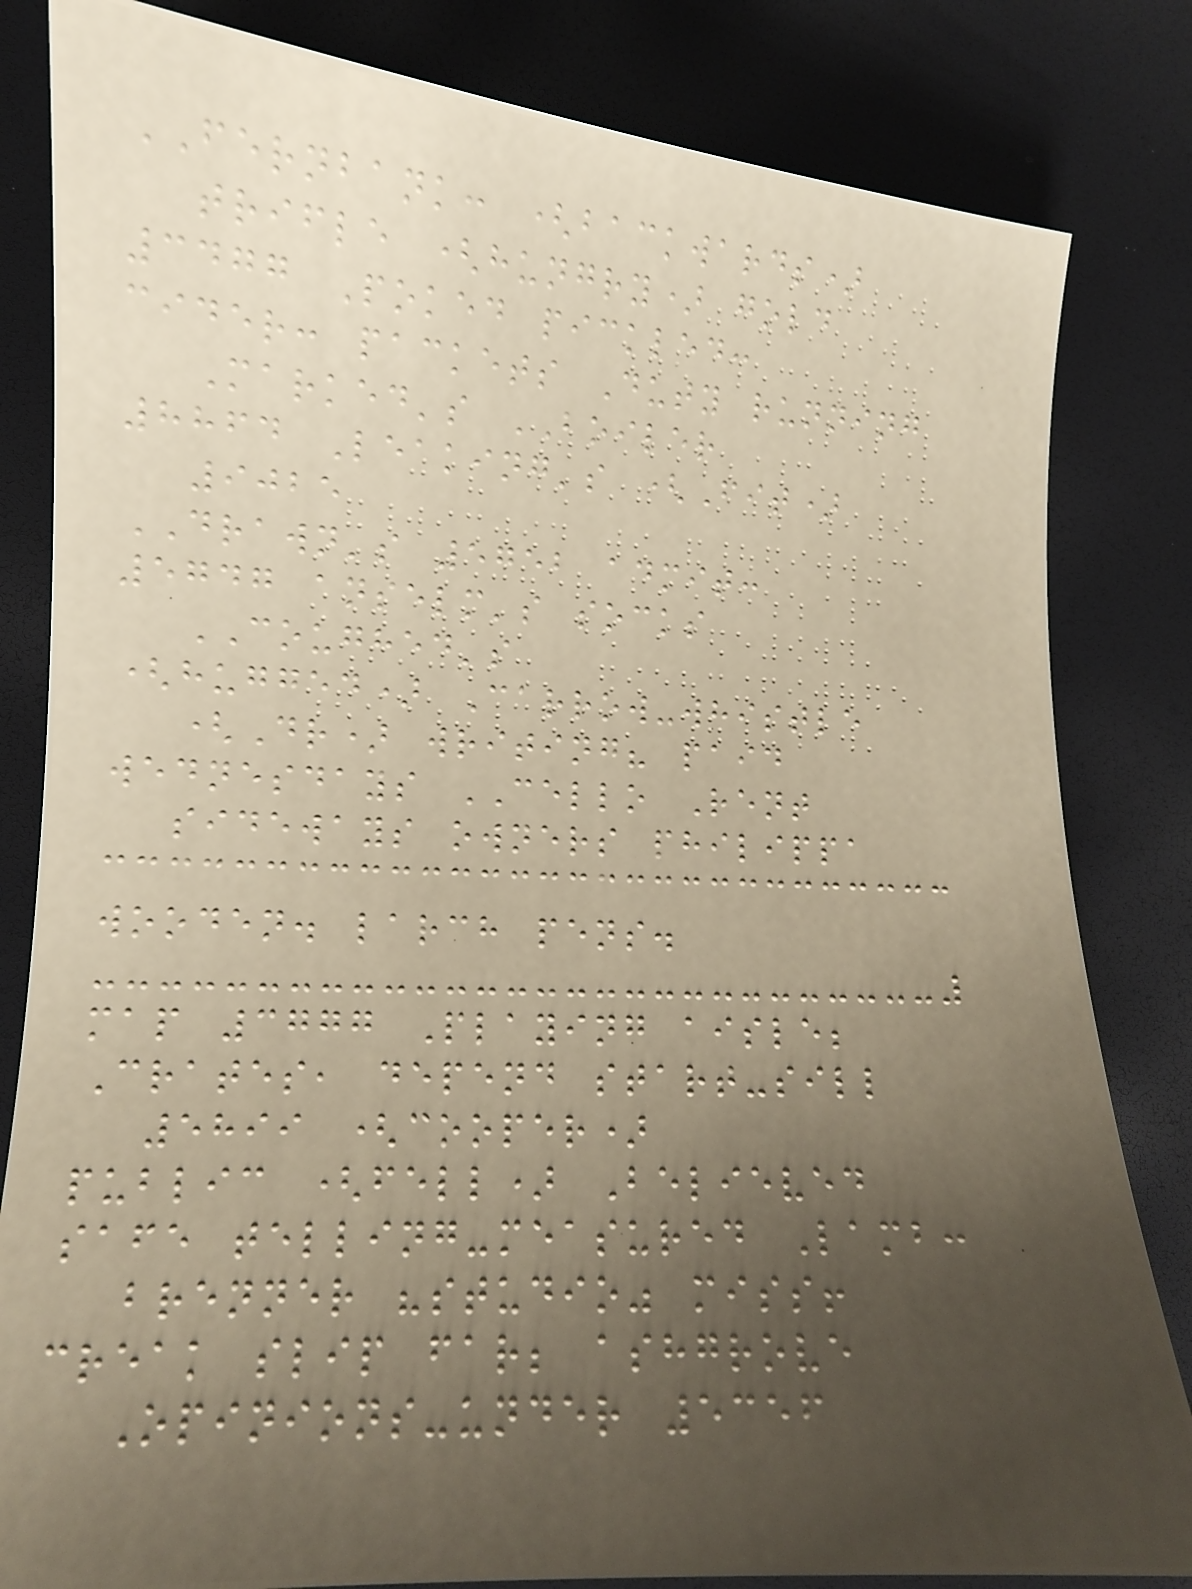FERNBANK: (backwards)
trifle (hungry) gold
3477 Poked pickled:
cider: packets Duty running
Marked's BOILER
8864 Leaking's (Fit)
9025
DRAWN's 5752 admit:
5747 anselm's socks
COUGHED's
(hugged) Carrow-whistle
(Dr) writing? paid
wednesdays CELLO Rent
sideways owners philippa
wooden. larch pens.
map 3777 Playing aisle;
Crates, depend start-sill
5899 (cooper)
public (fell) Believed
safe telling-measured Lamb:
brenner "studio" miss!
creak slip far; ashgrove
Opinions-under 5356
